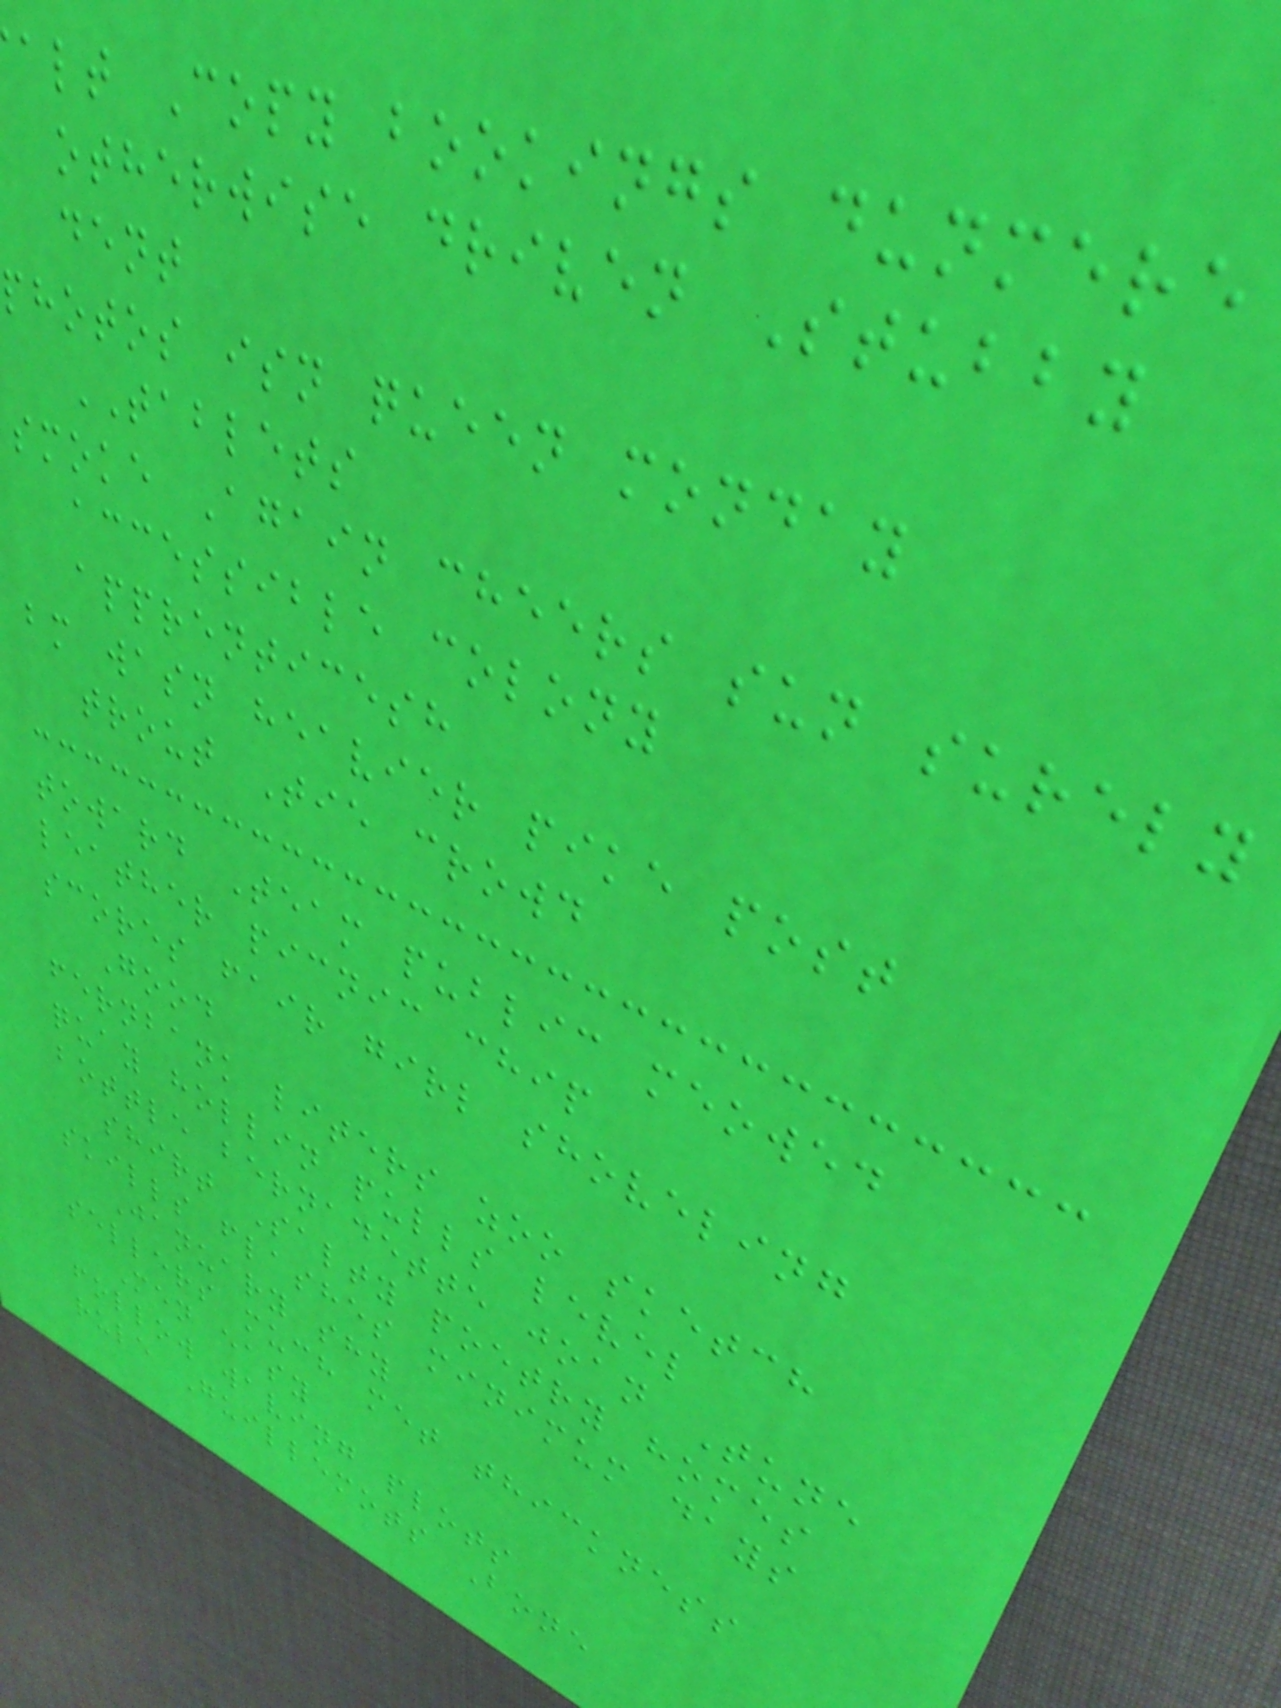alt Copy bookings dunmere
otherwise driven Stubby
dent
photos isn queen monday
TABLETS
smoke Again cheers sun surely
accessible colony
apprenticesh
bm wasn heavier pike post
trout Tie crowd
toward Team public meowed
leather picnic chip
scores fair girl shoveling
Good
fernbank liters zoo sketch
quay hollin pulls level
bottle bernadette joan Tune
shirt Salty poetry homes
skills flashes minimum days
January shy
sellers much met thickness
Men easy
follow waving plots
rule Guillemots Bone
